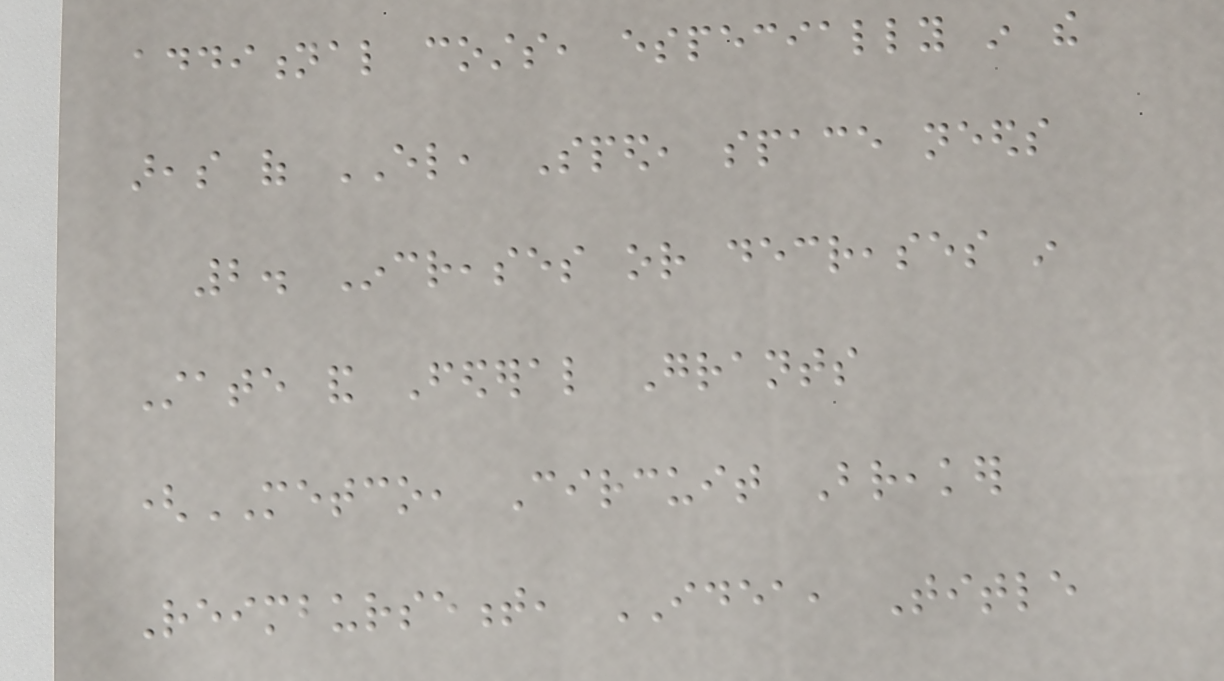additional costs, especially in the
areas of EL, Sped, space needs
2. Increases or decreases in
State and Federal Grants
(METCO, Circuit Breaker
Reimbursement, IDEA, Title
